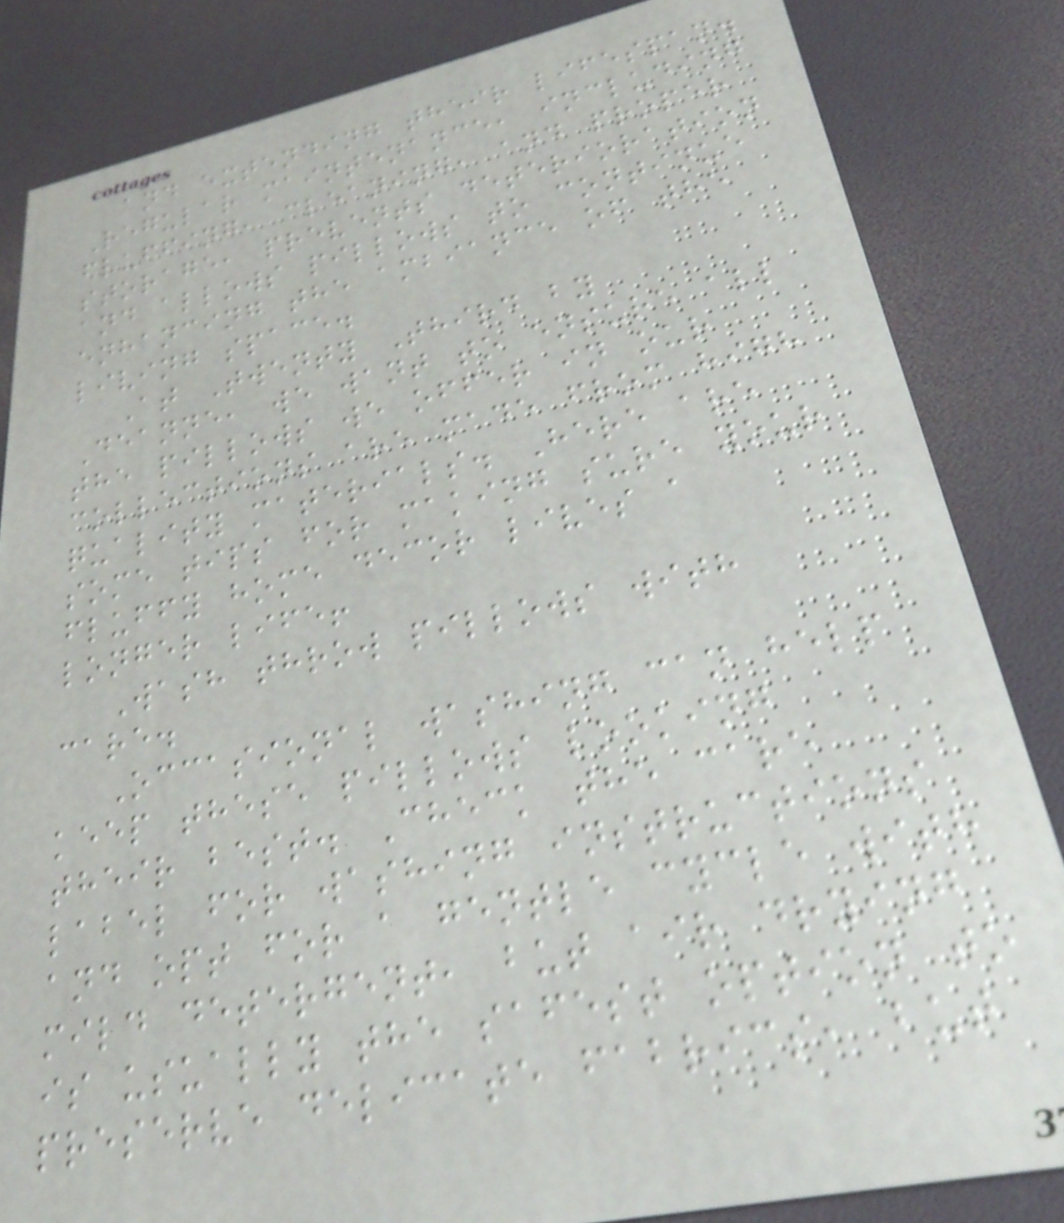and extending their lifespan.
Regular maintenance, including
fluffing, cleaning, and proper
storage, prevents deterioration
and allows pillows to continue
enhancing the ambiance of the
living space.
At Twenty Third by
Deanne, we want to ensure all
the pillows we offer in our
collections are made from high
quality materials. Here are
some tips for making sure your
fluffy home decor lives a
longer life!
Wash throw pillows with
care.
Occasional washing can help
keep these pillows looking
their best. Check the care
label for washing instructions
and opt for a gentle cycle with
mild detergent, but air drying
is usually the safest option to
preserve delicate fabrics, but
